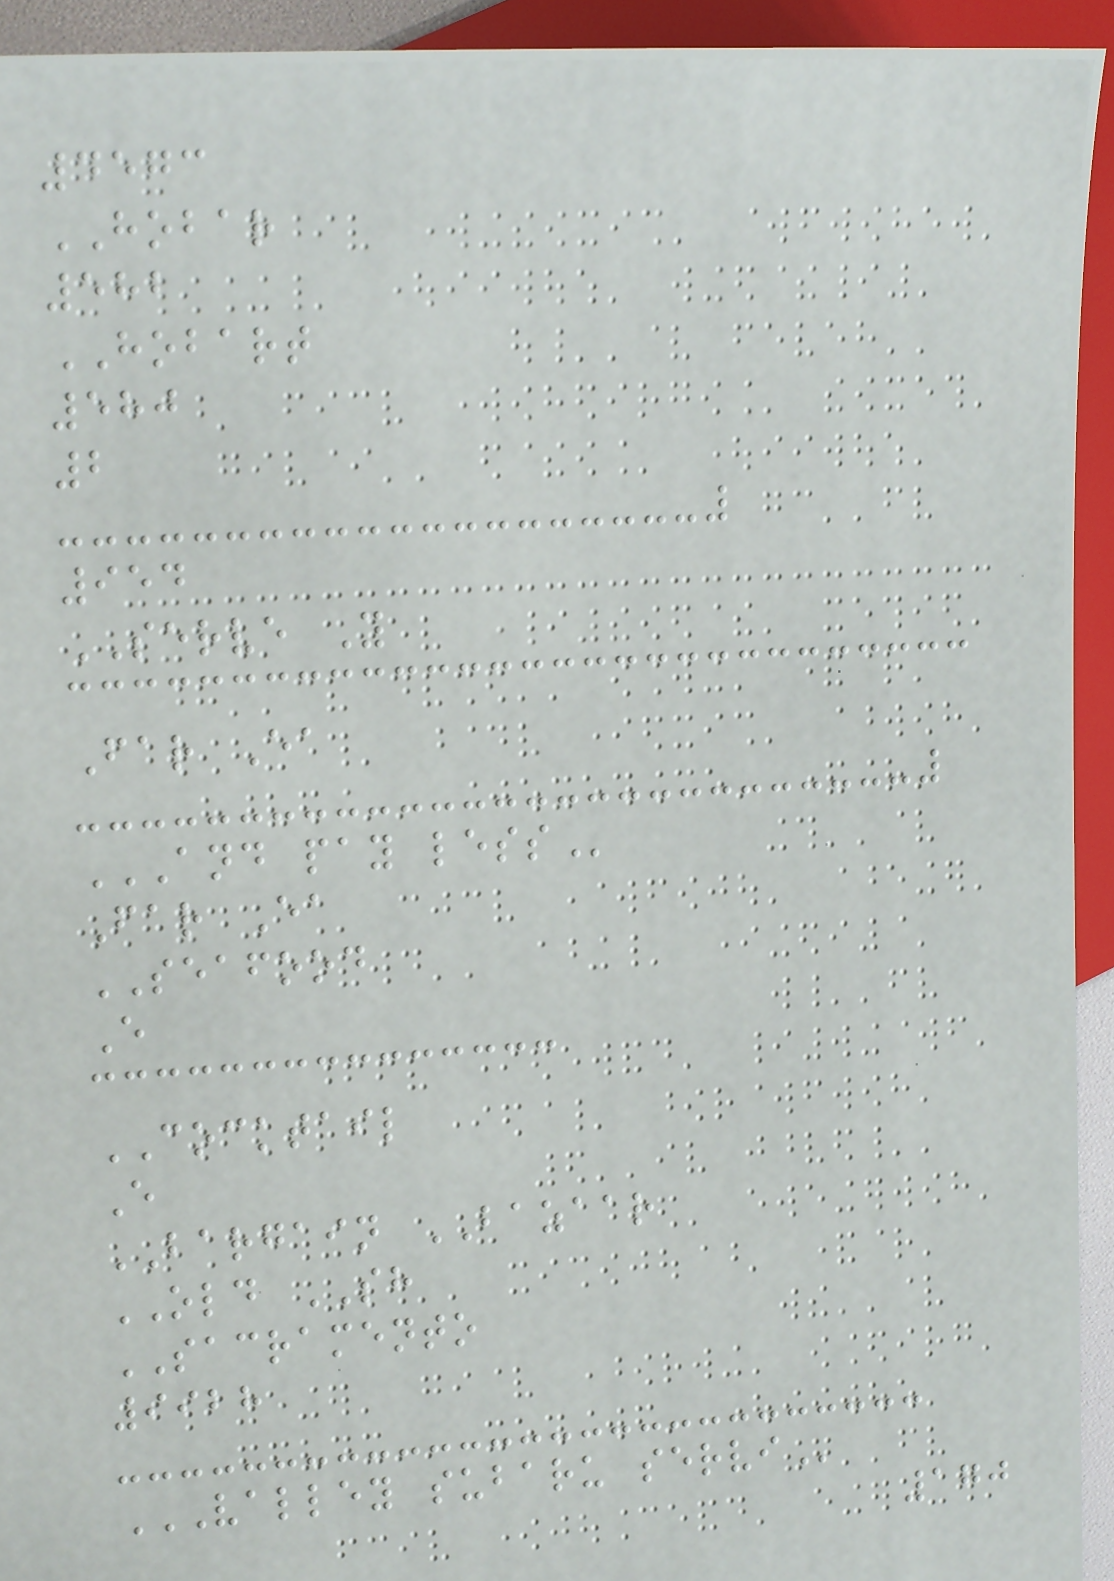4573
HOBAR
582
HOBART
580
2
954
SERVE Y
Far Ea
AND PAY LESS
Far Ea
SEAFOOD
E
COCKTAIL
E
BARGAIN BAZAAR
OLD SH
SACRAMENTO
9928
VALLEY SUBARU SERVI
170
